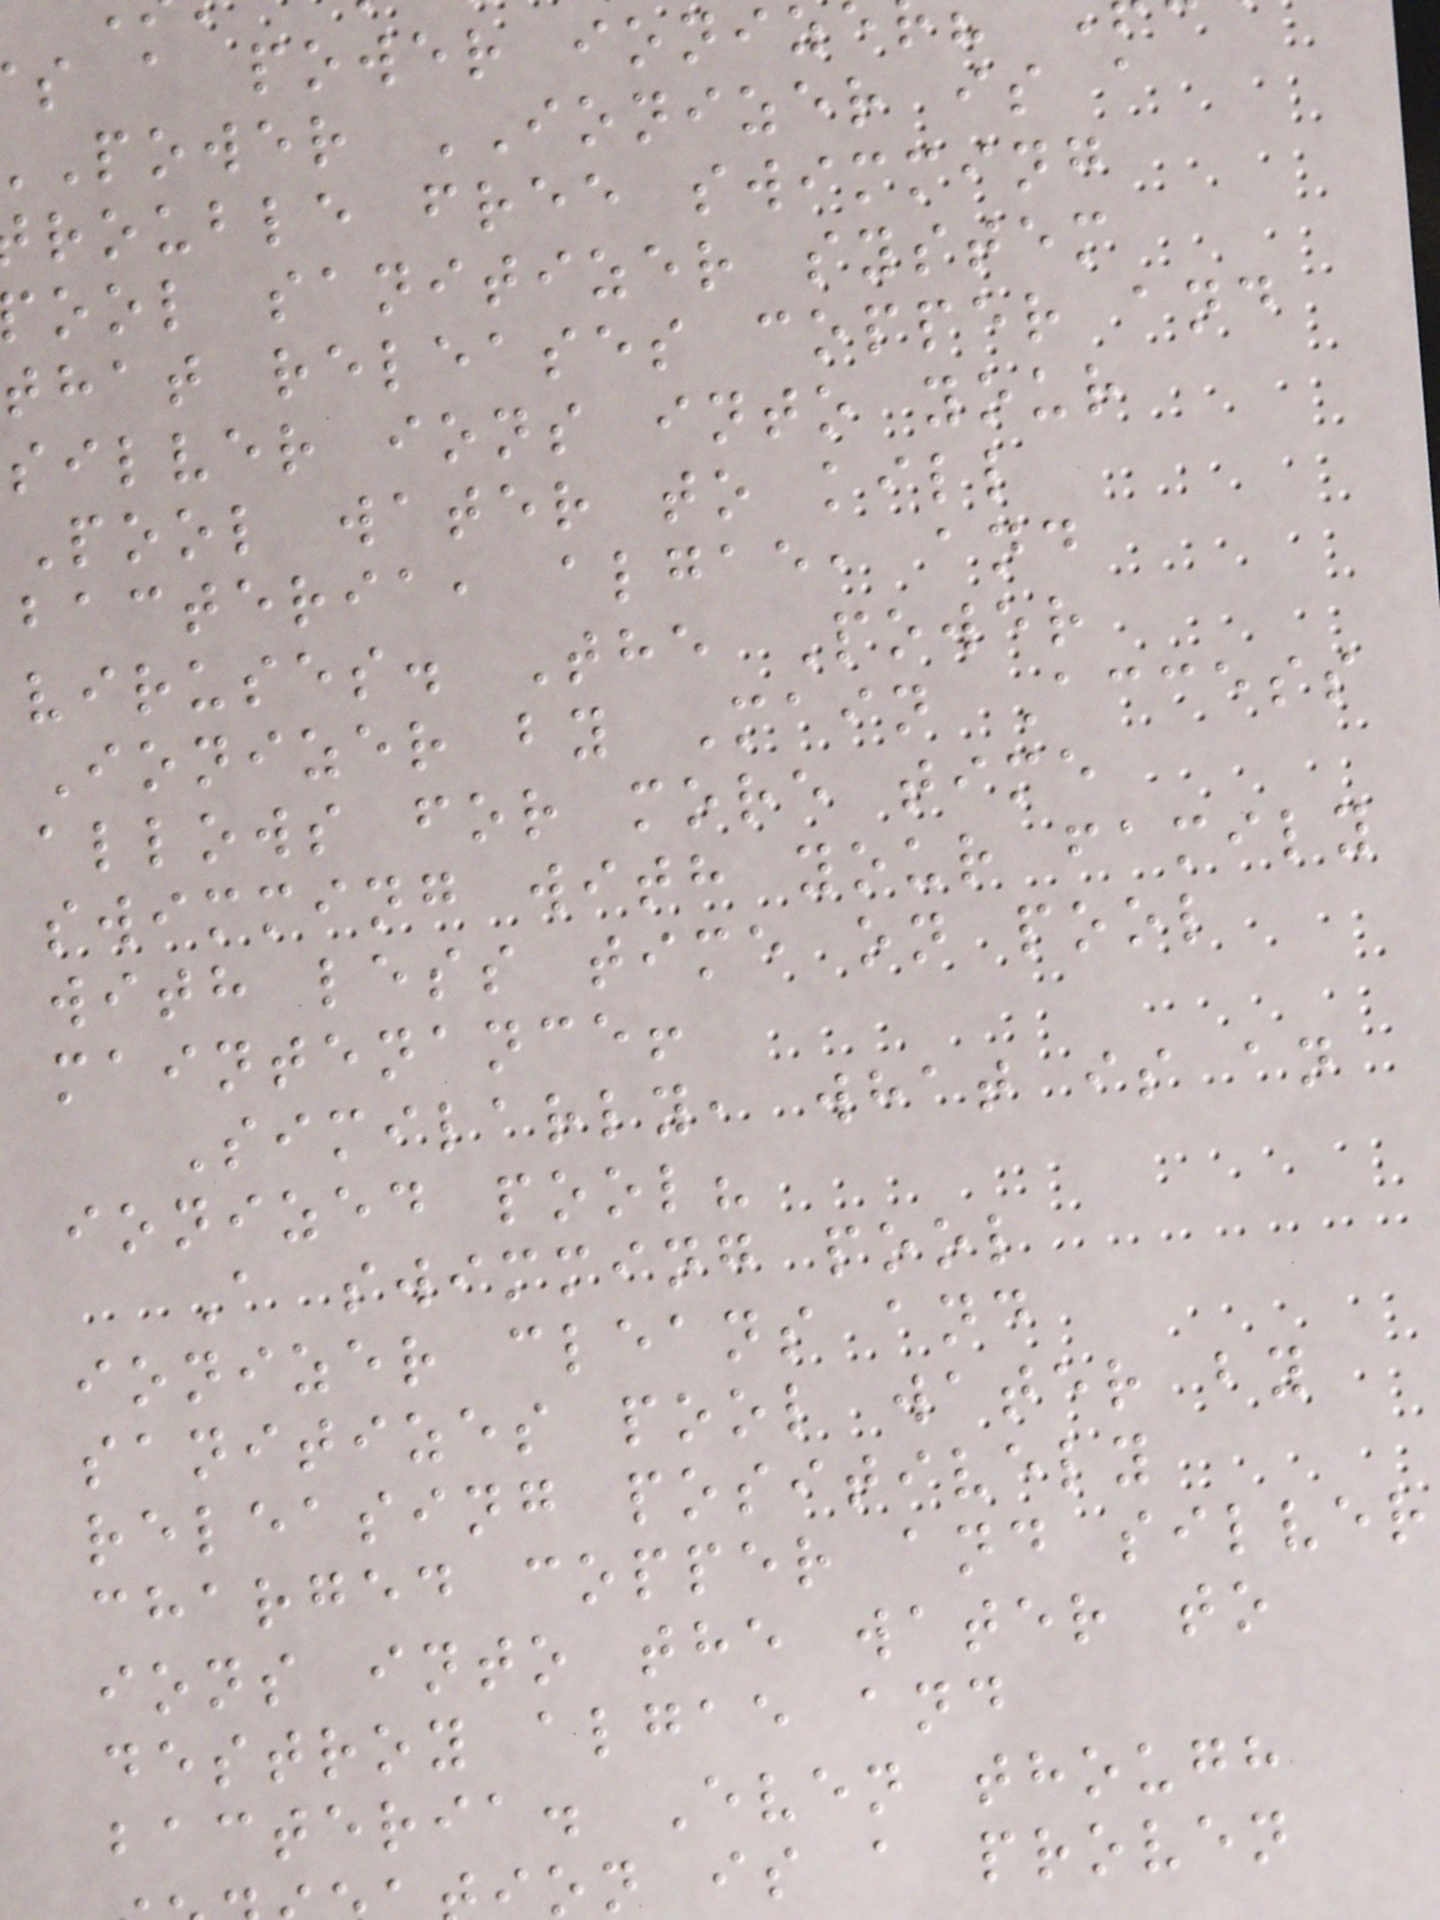s a power ioniz
power IONIZER is a
rouble free swimming
ool sanitizer system
that releases copper and
silver ions into your
Pool water to kill
bacteria, algae, and
viruses. The Power
Ionizer by Main Access
allows for more time
swimming with your family
with less time on pool
maintenance!
Similarly, what is an
ionized pool?
A swimming pool
ionizer cleans and
sanitizes pool water by
releasing positively
charged copper and silver
ions into the water to
destroy algae and
bacteria. Even though
on is a proven
